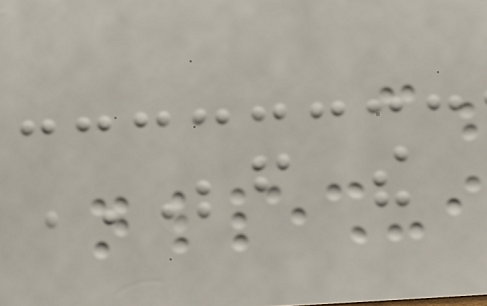BEFORE THE
